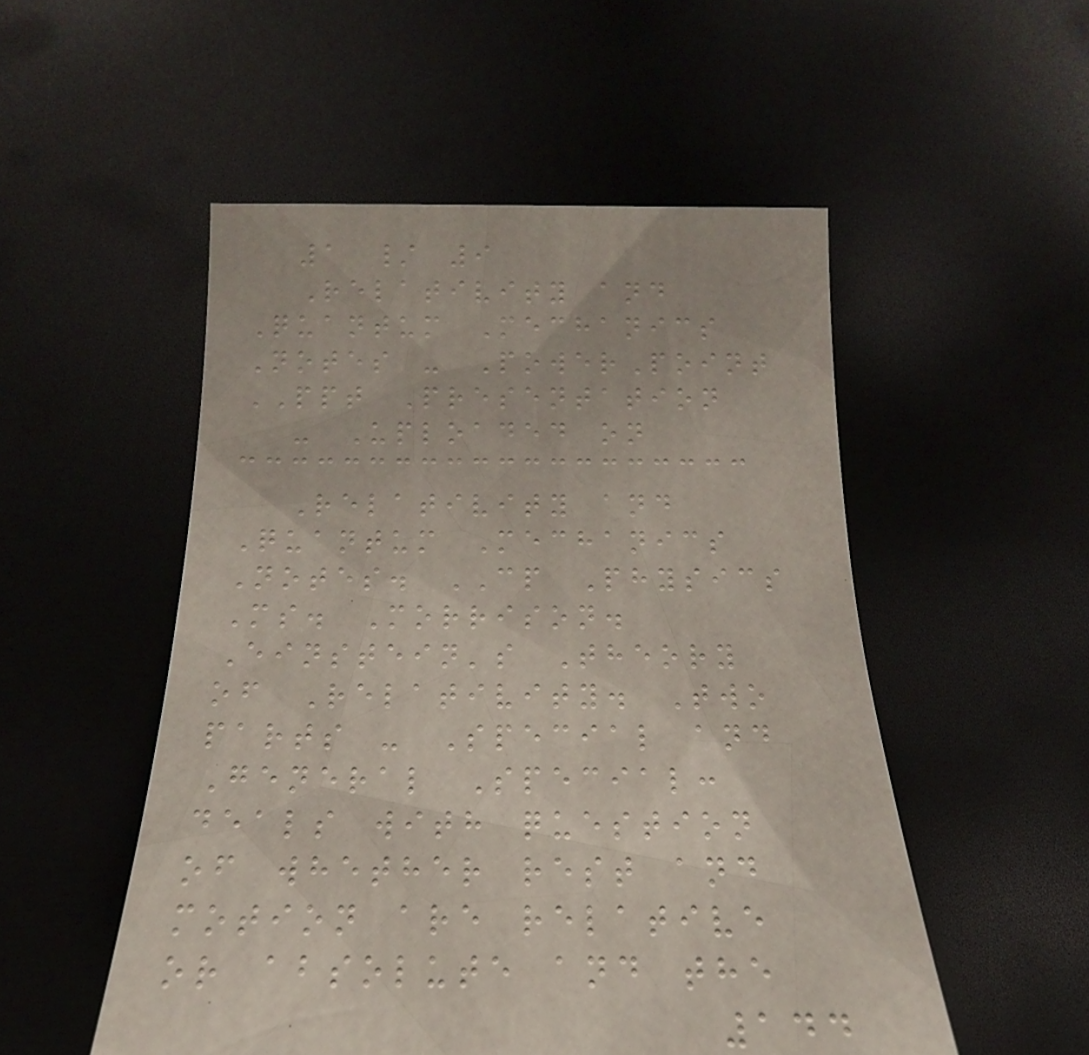1 / 9
Relativity and
Quantum Mechanics
Notes - PowerPoint
PPT Presentation
- Uploaded on
Relativity and
Quantum Mechanics
Notes. CP Physics
Ms. Morrison.
Einstein's Theory
of Relativity. Two
parts - Special and
General Special:
deals with question
of whether rest and
motion are relative
or absolute and the
144
